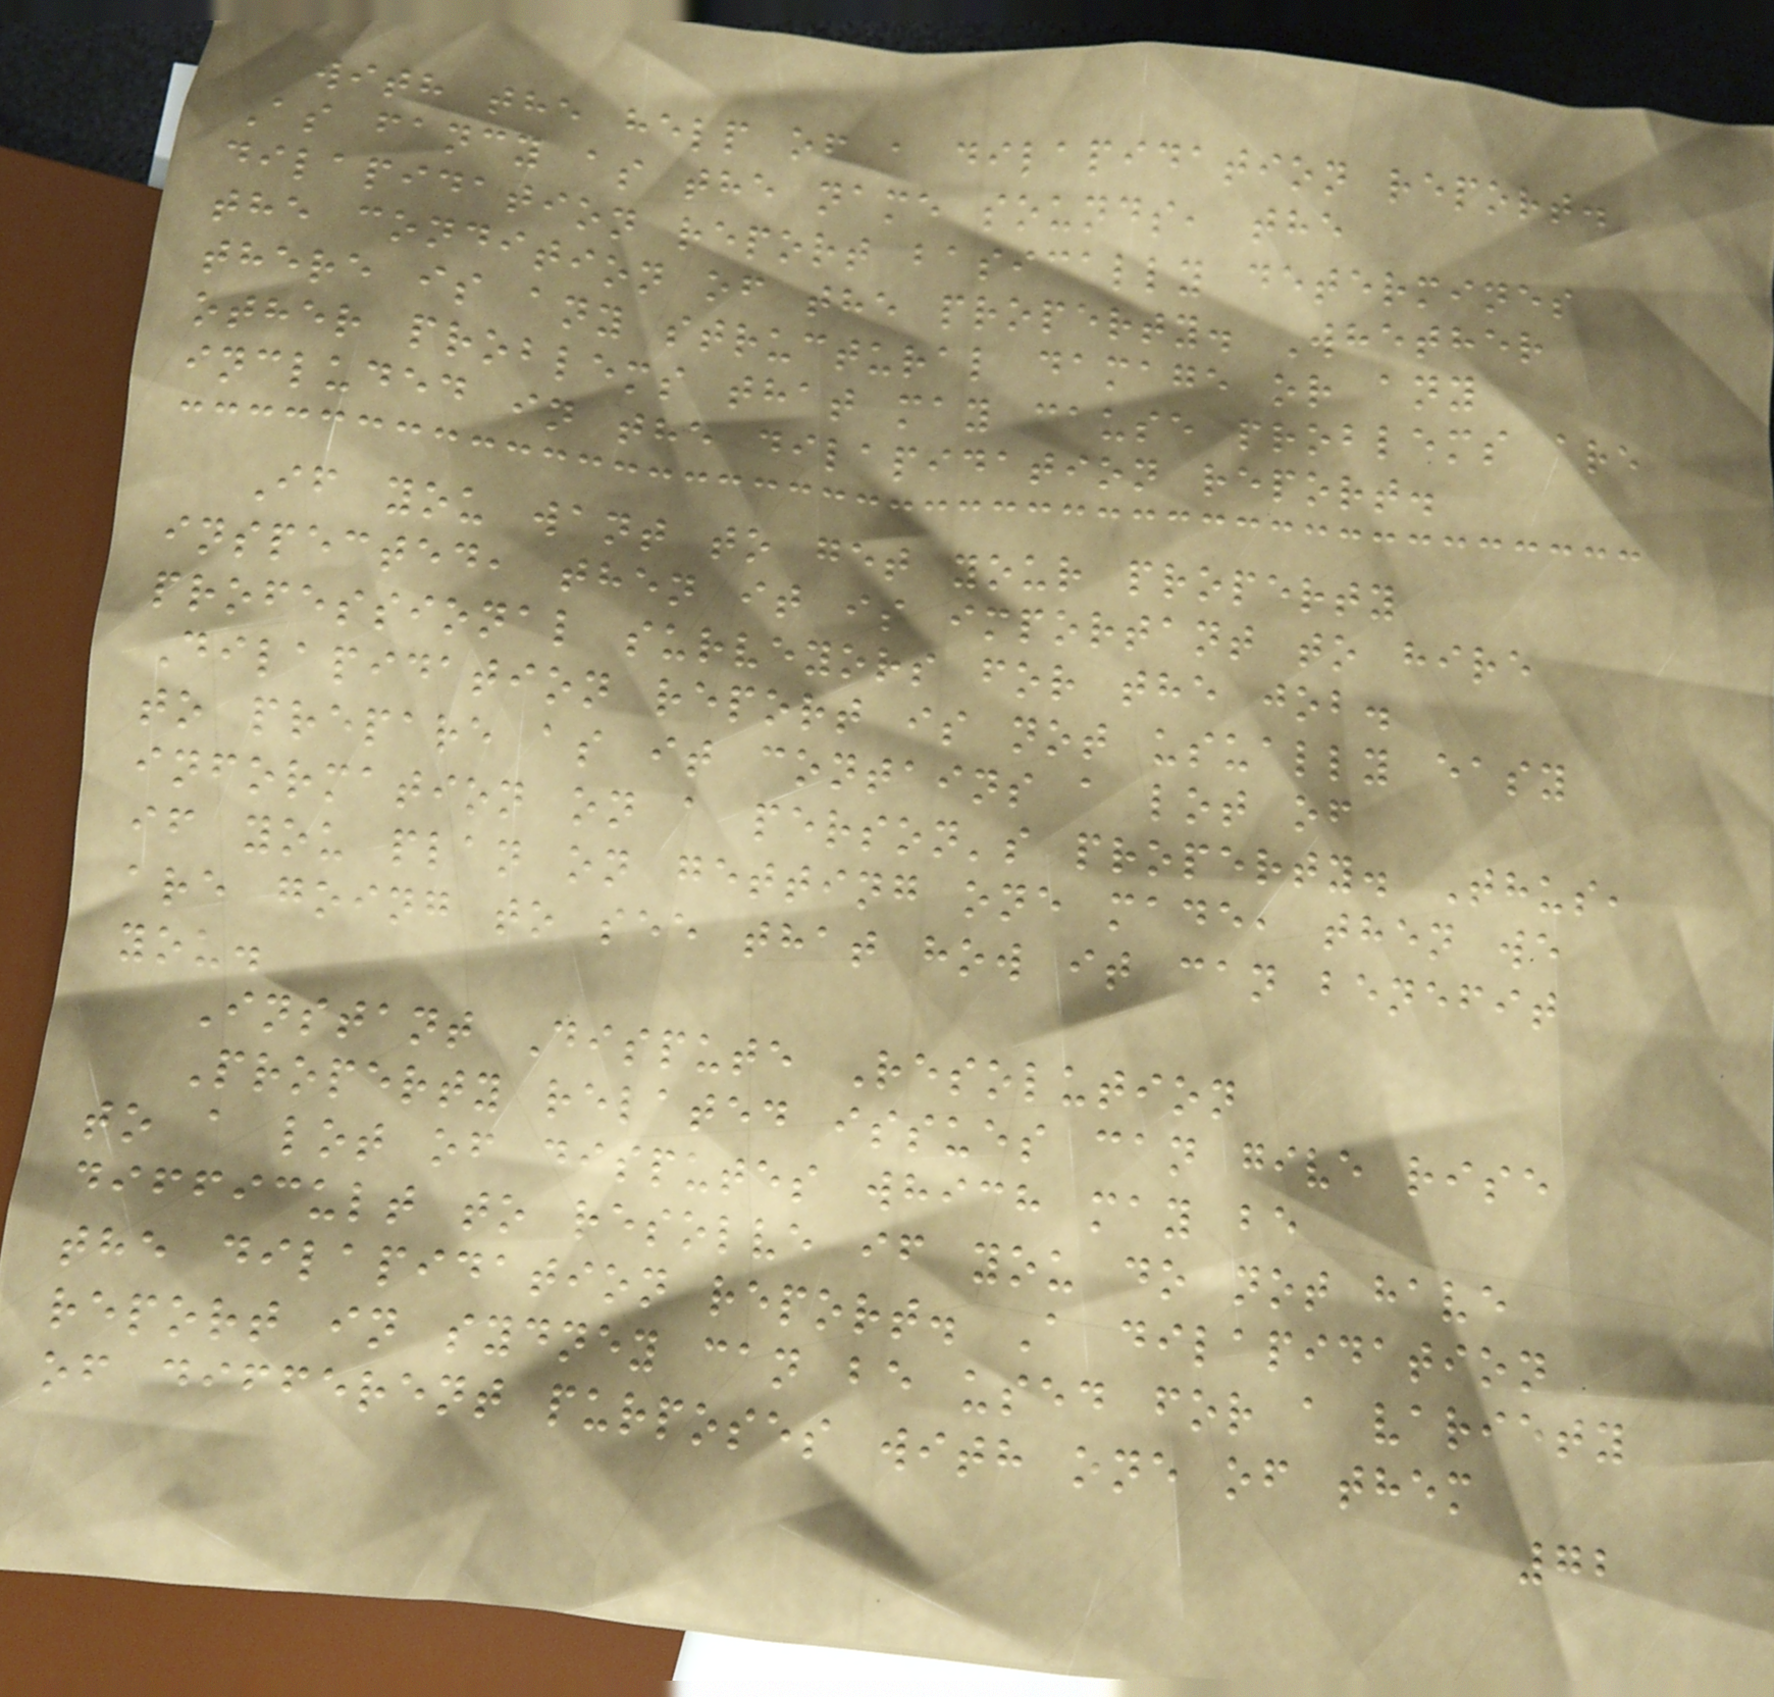with the help of a dilapidation report.
As fancy as the name sounds, the
dilapidation report basically determines
the condition of the property. Whether
there is any structural damage or any
other problems that may cause problems are
included in the dilapidation report.
If you want to get your property
inspected, then it is important to hire
professional surveyors for the job.
Dilapidation report is not usually easy
to prepare as it contains a lot of
information on a person's property. Thus,
if you plan on getting one made, then we
are going to see that how it can benefit
you.
Instant Dispute Resolution
Property related issues can give rise
to a lot of disputes which may be
difficult to resolve if you do not have
the dilapidation report. A dilapidation
report in sydney can be used for a variety
of different purposes with one of them
72
